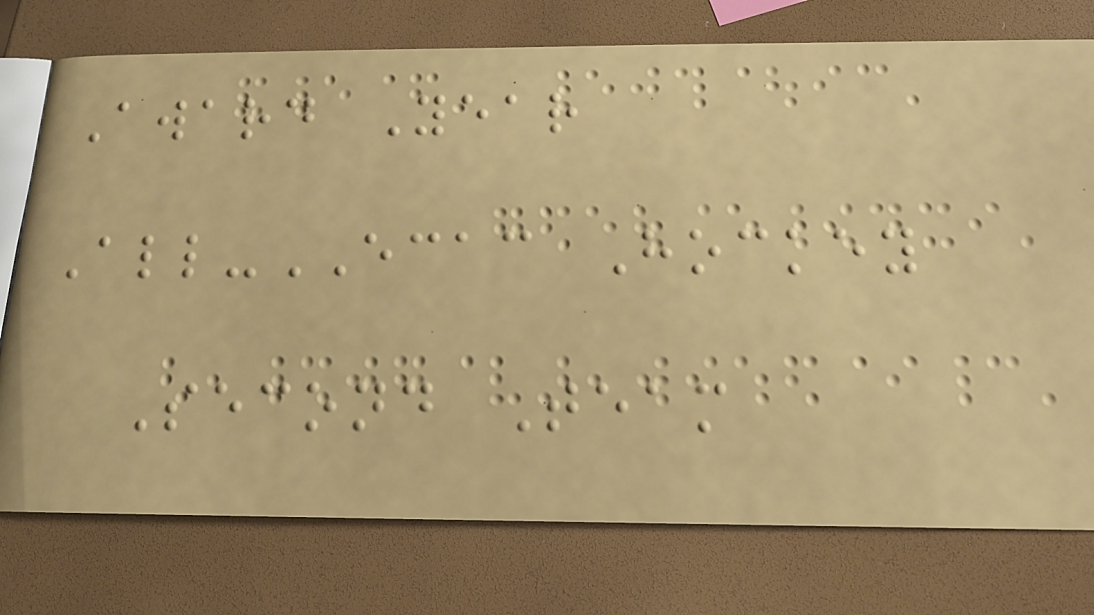Award Year
All-ECAC Hockey
Second Team
